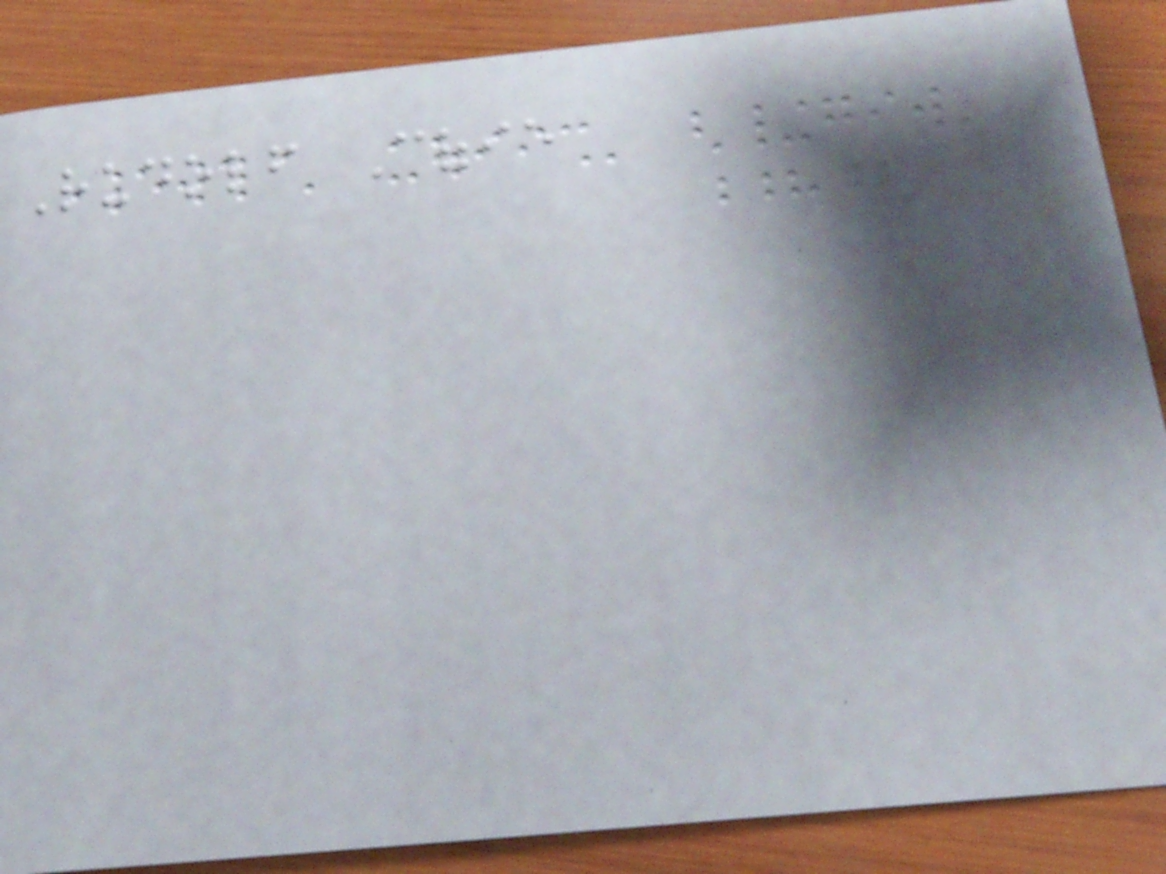Rudolf Cofie
